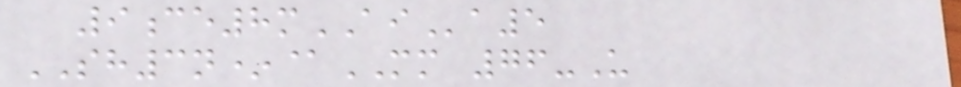9ce8mAIa5
SH3n*@MM 76-U
